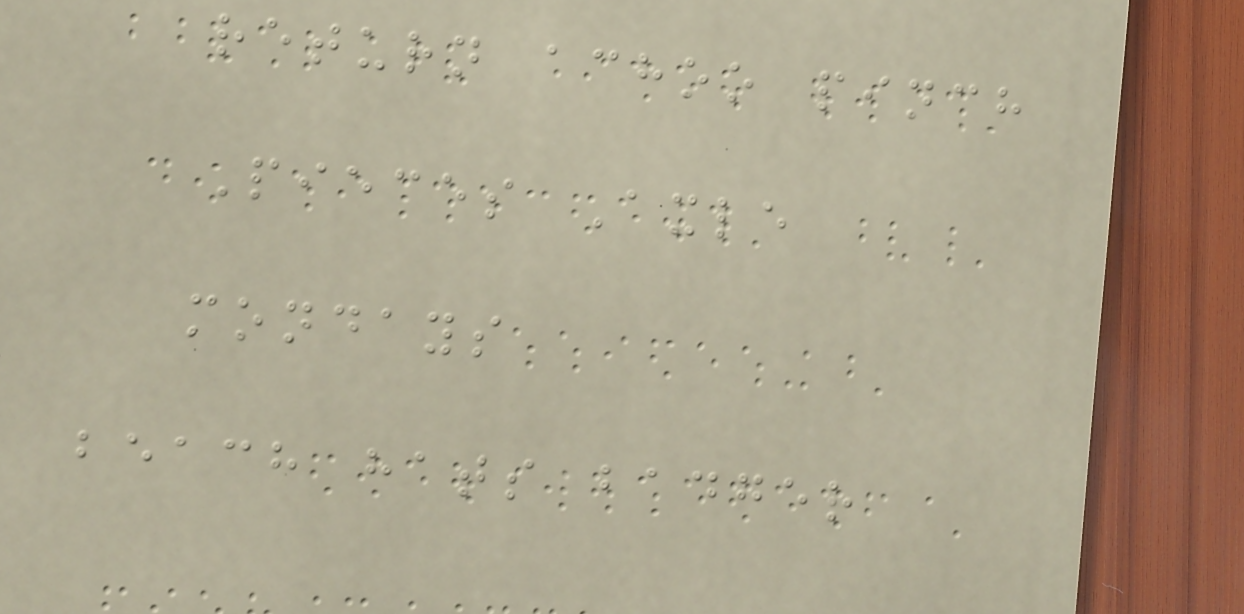return achoo pinch
Pieces Axle
mondays
beach hats badger
